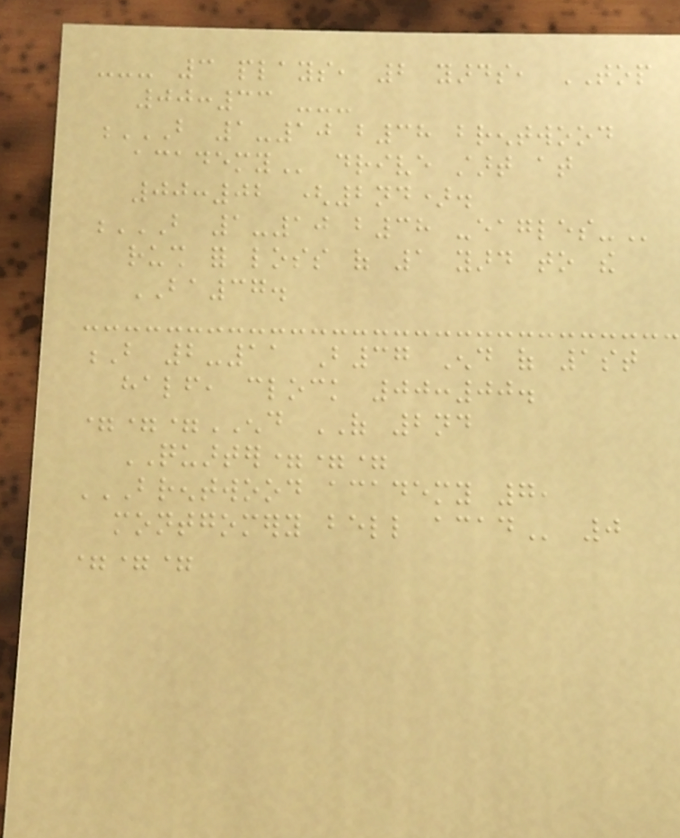--- 3 plays, 2 yards, TOP
00:33 ---
B 1-10 B38 BRENTWOOD
ACADEMY drive start at
00:02 (2nd).
B 1-10 B38 -EAGLES-
rush for loss of 1 yard to the
BA37.
B 2-11 B37 End of 1st
half, clock 00:00.
===END OF 2nd
QUARTER===
BRENTWOOD ACADEMY 7,
MONTGOMERY BELL ACAD 0
===
